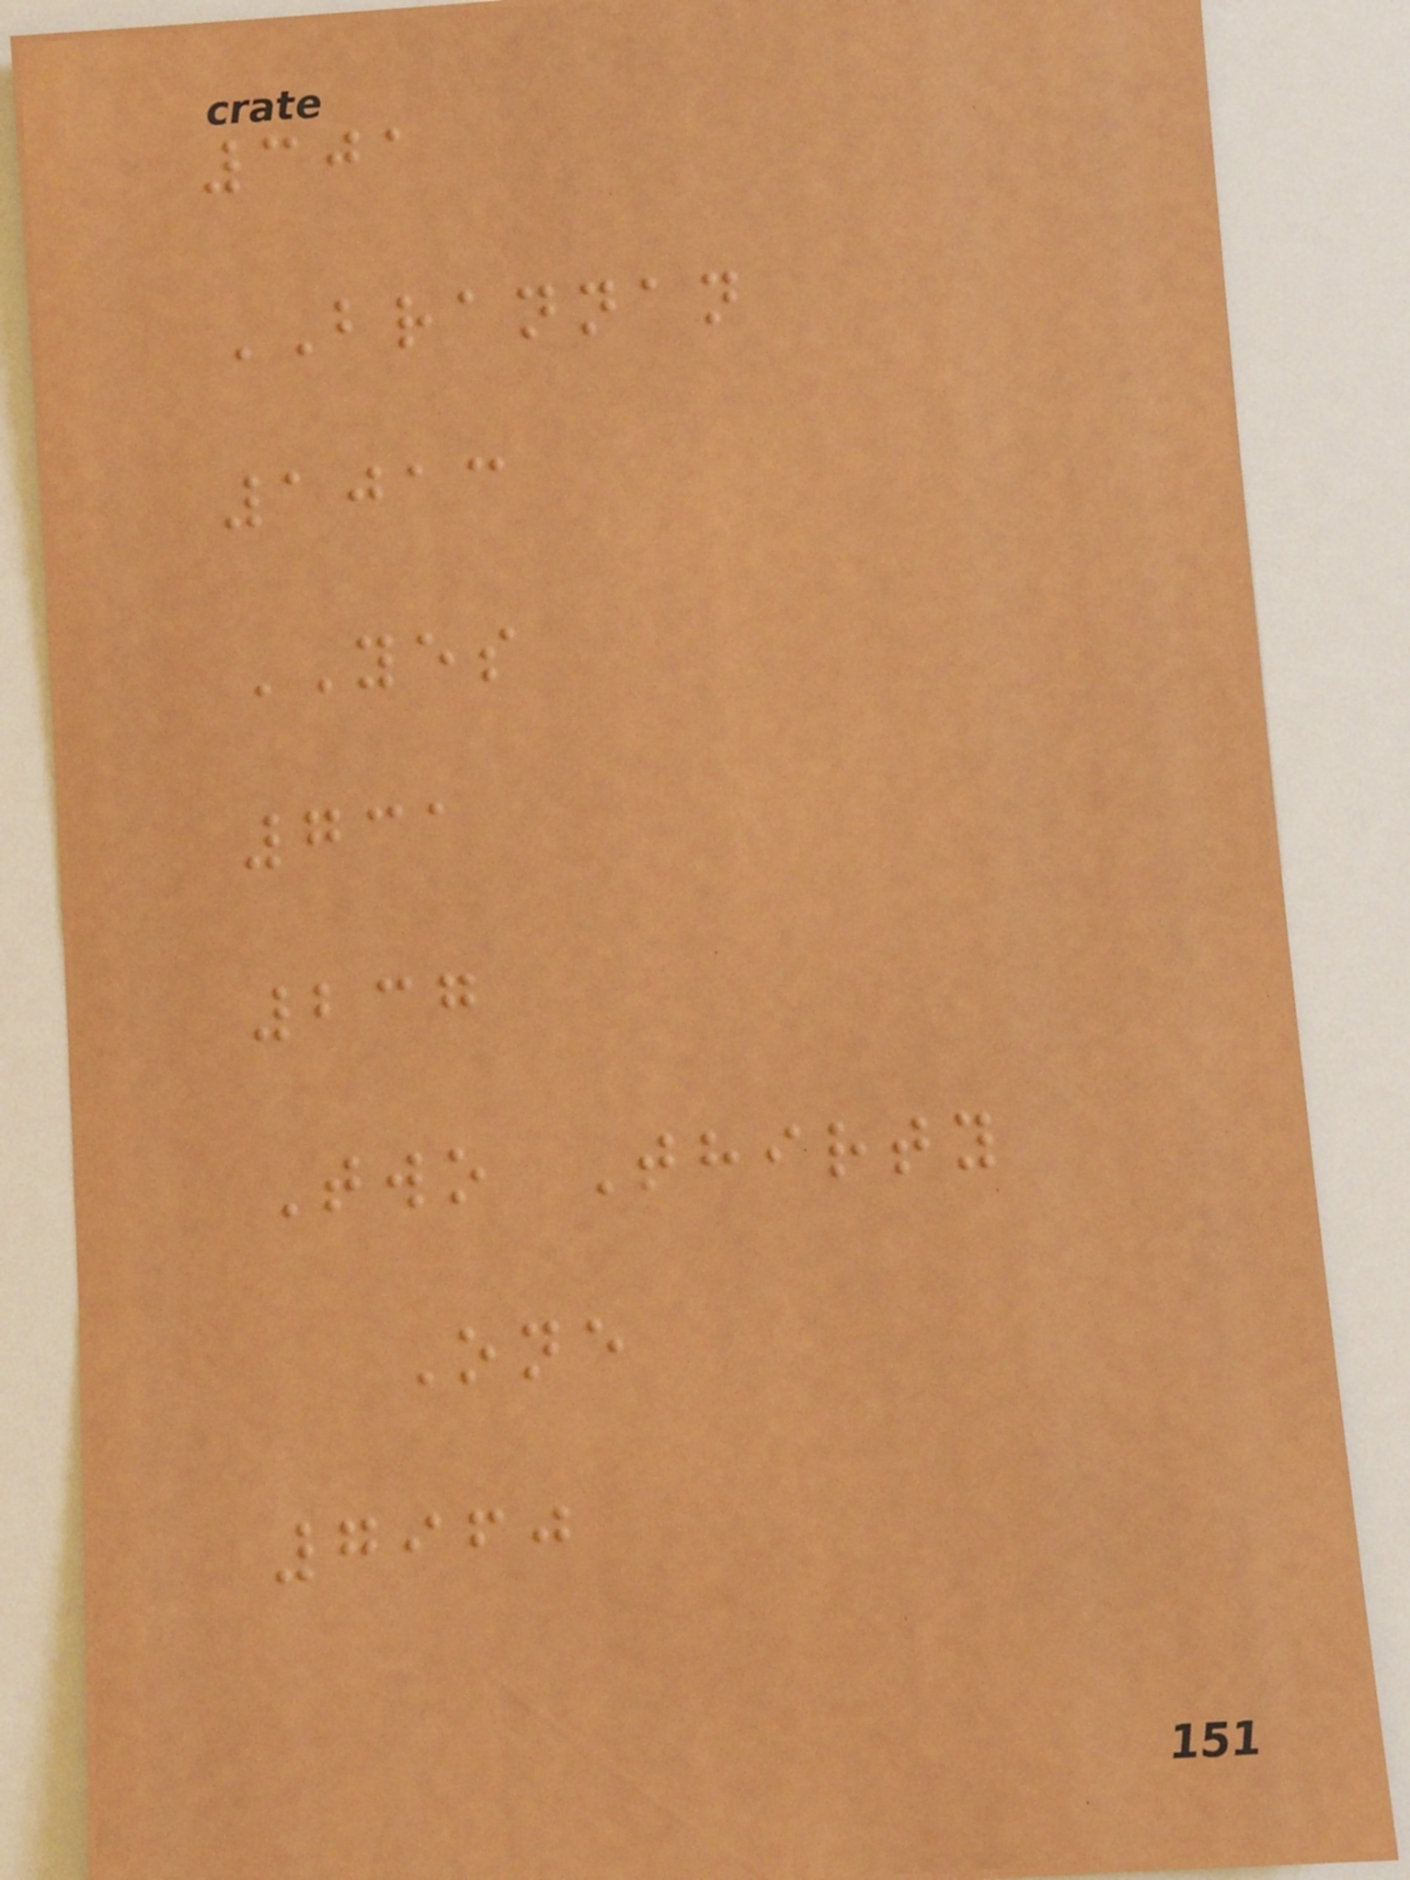301
BRANNAN
1013
YES
731
237
Two Thirty
One
7960
